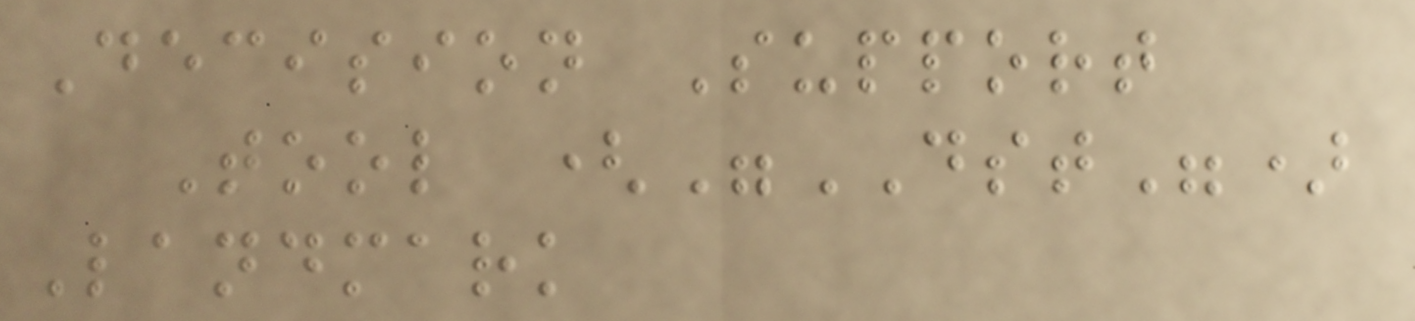Decision Support
Tool ("DST")
Landmark
